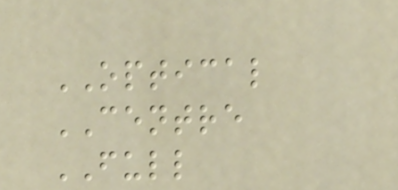OPTICAL
CENTRE
FULL
